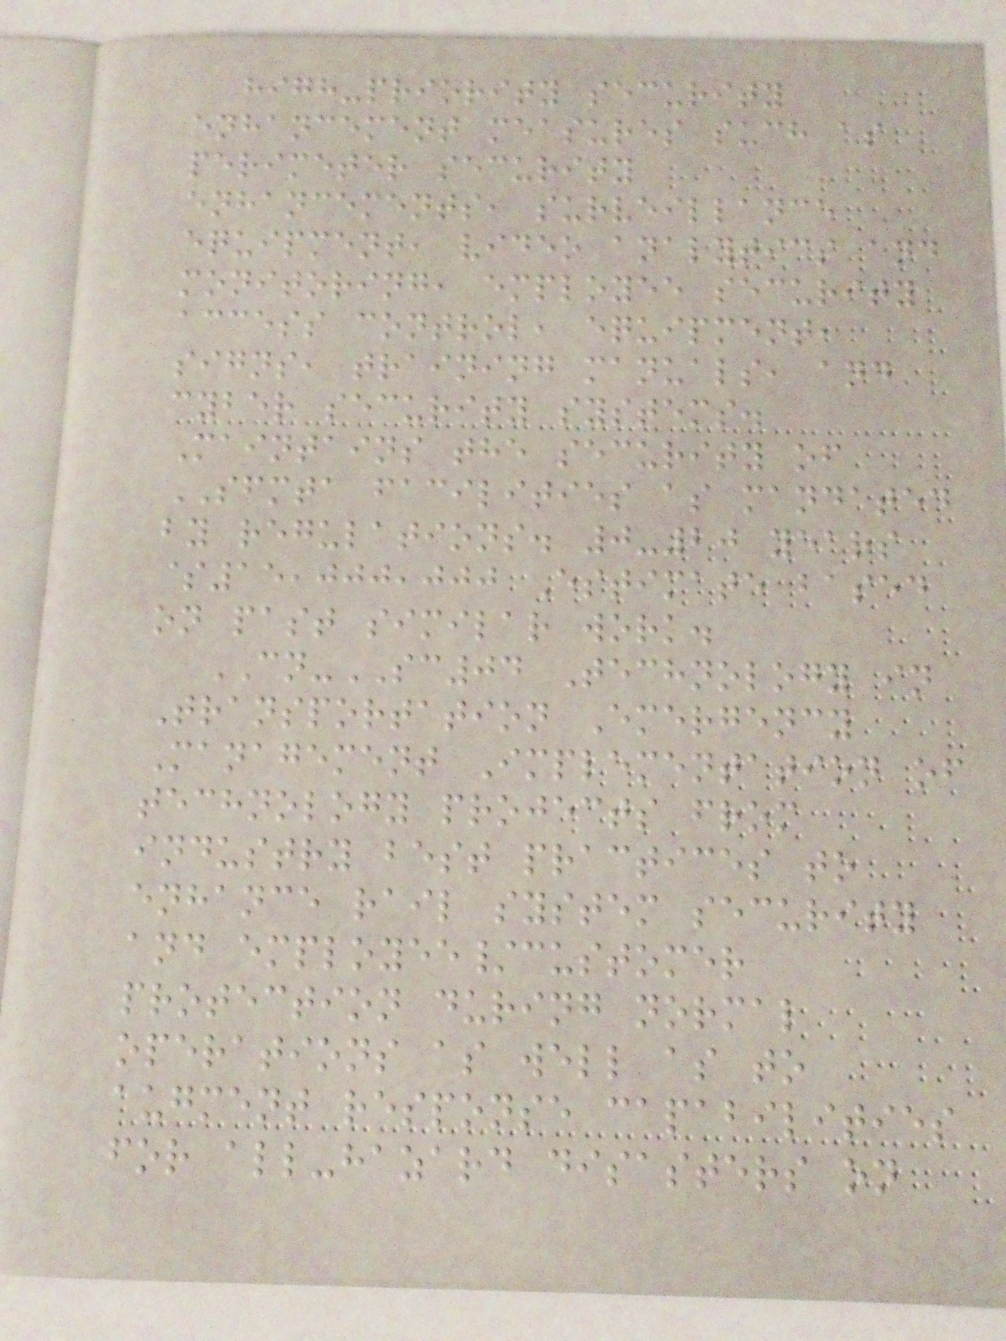high-priority security
enhancement measures such as
perimeter security
enhancements, surveillance
equipment, video analytics and
monitoring, employee security
access control, equipment,
signs, training manuals, and
cyber security systems.
Maintains the security of
SFMTA facilities as mandated
by regulations. 0-20 years
$15,000,000 Estimate based
on past similar work.
CN-SC04 Technology in
Transportation Emergency
Management Implementation of
technology projects from
industry best practices to
enhance rail system security
and employee/customer
protection during normal
operations as well as to
augment response capabilities
for all-hazard disasters on
